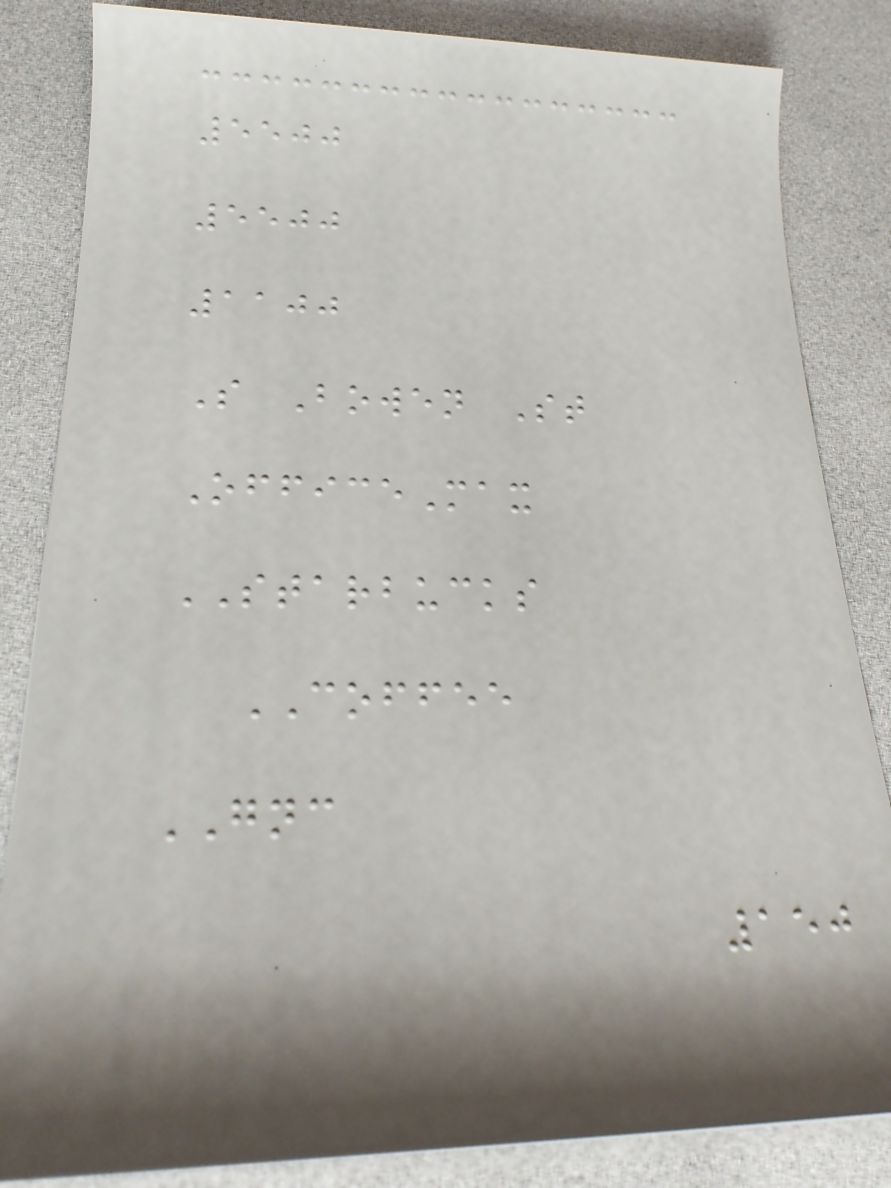5500
5500
1100
S Bowen St
OfficeMax
STARBUCKS
COFFEE
GNC
150
